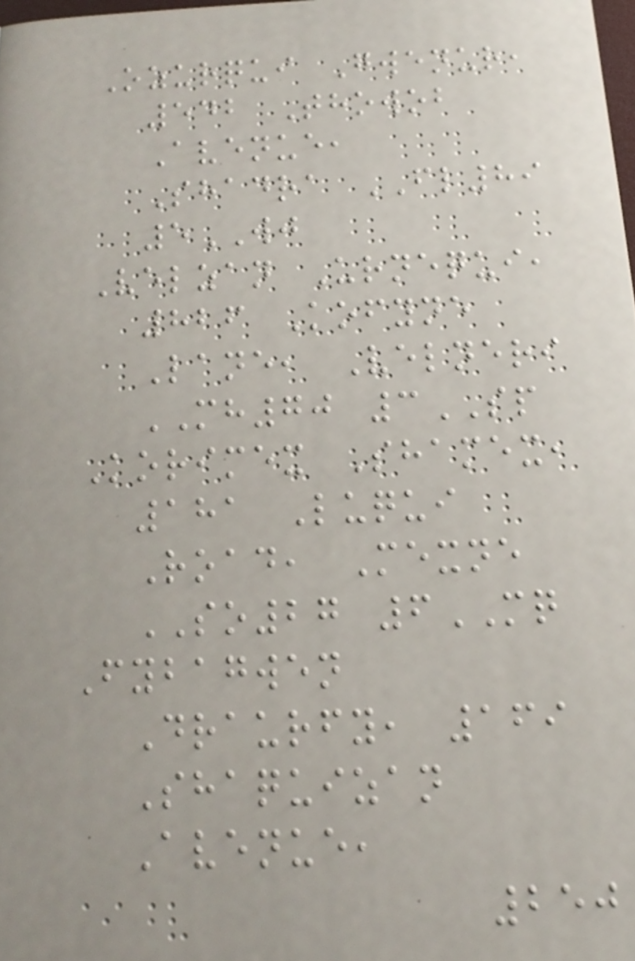Ozurqui Gwenur,
542 Thowob
Avenue,
Shadra FL89
5WJ
Velzan Urnequi,
826 Kofyne
Lane, Velneri
MH70 3SP
Korimex Shamex,
181 Luqui
Road, Mexne
SO27 6MQ
Fybagwen
Draurfy, 169
Shaquizan
Avenue,
250
